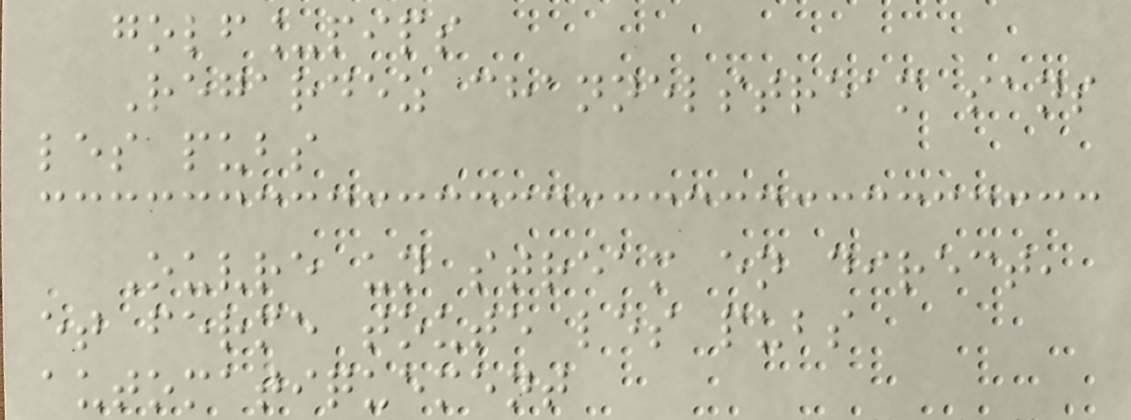golf_pips
Regardez channelstream sans
les pubs
Ouvre un stream en direct,
et ferme toute les pubs
automatiquement
